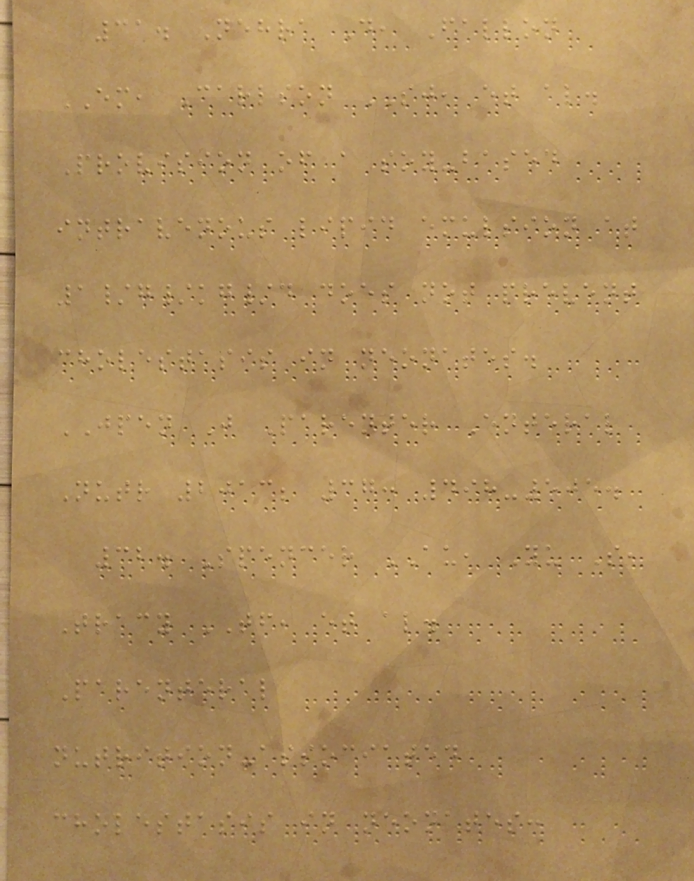31. Nehra D, Fallon
EM, Carlson SJ, et al.
Provision of a soy-based
intravenous lipid emulsion at
1/g/kg/d does not prevent
cholestasis in neonates.
JPEN J Parenter Enteral
Nutr 2013; 37: 498-505.
32. Spencer AU, Yu S,
Tracy TF, et al.
Parenteral
nutrition-associated
cholestasis in neonates:
